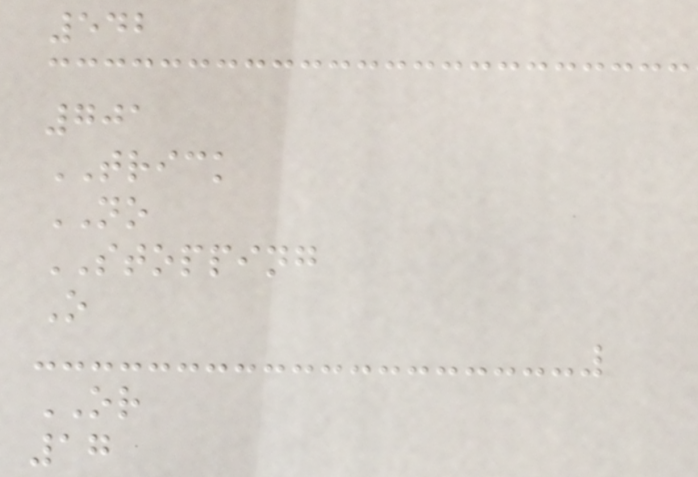542
701
TRICK
NO
STOPPING
O
OR
17
